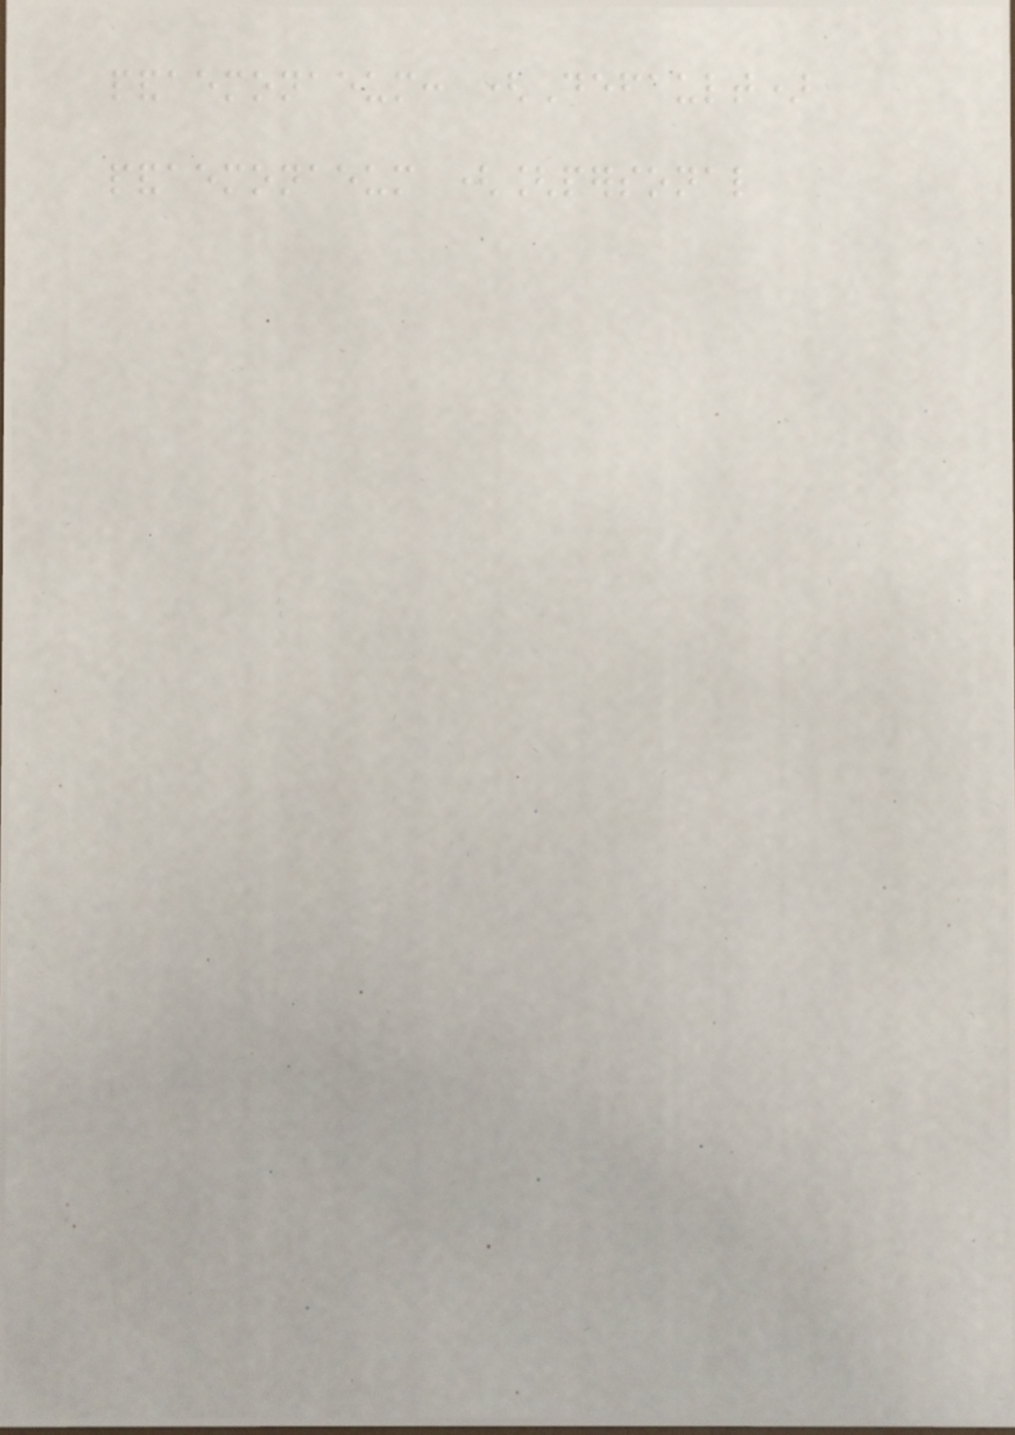pandaemonaeum: (Default)
pandaemonaeum ([personal
